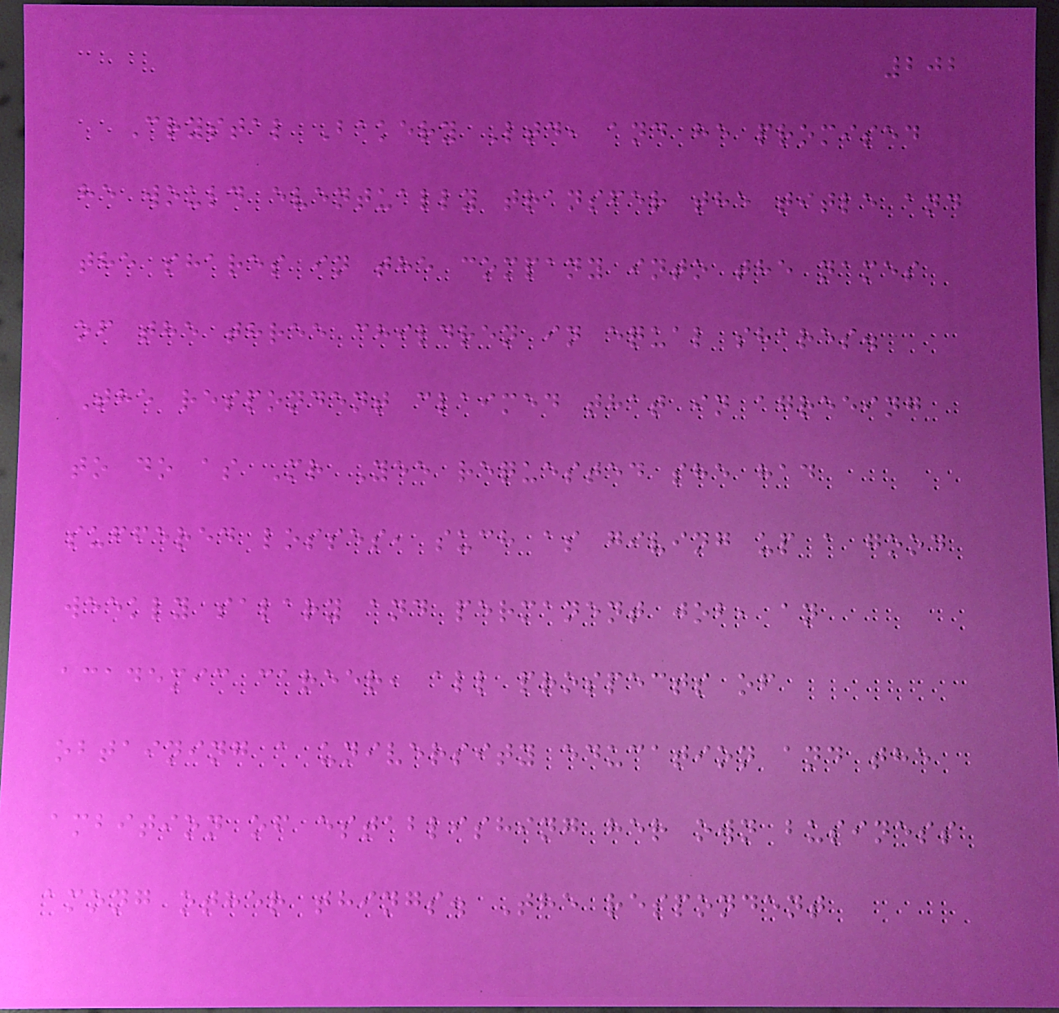202
Crystal Bakery Ltd, and he promised
he would eventually transfer the title and
the shares in the company into the names
of the three children in equal shares.
The respondent claimed that in agreeing
to do as Mr Yee requested she had
suffered losses, such as giving up a good
weekly salary and permanent job, an
academic career, all prospects of
obtaining a university education and the
ambition of establishing her own business
among other things. The respondent
